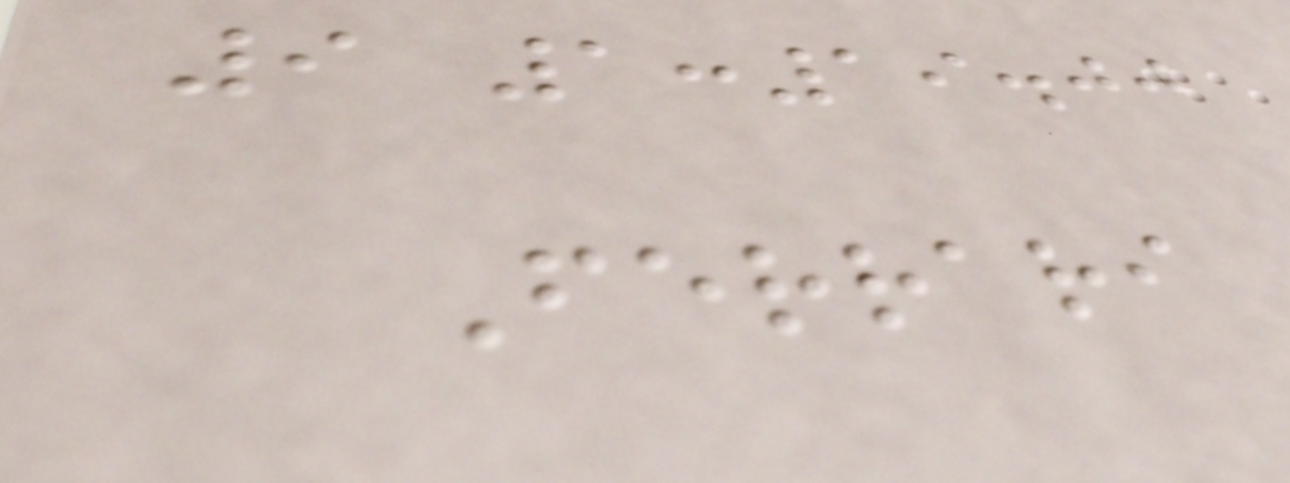9 1:19.00
Ferrari
